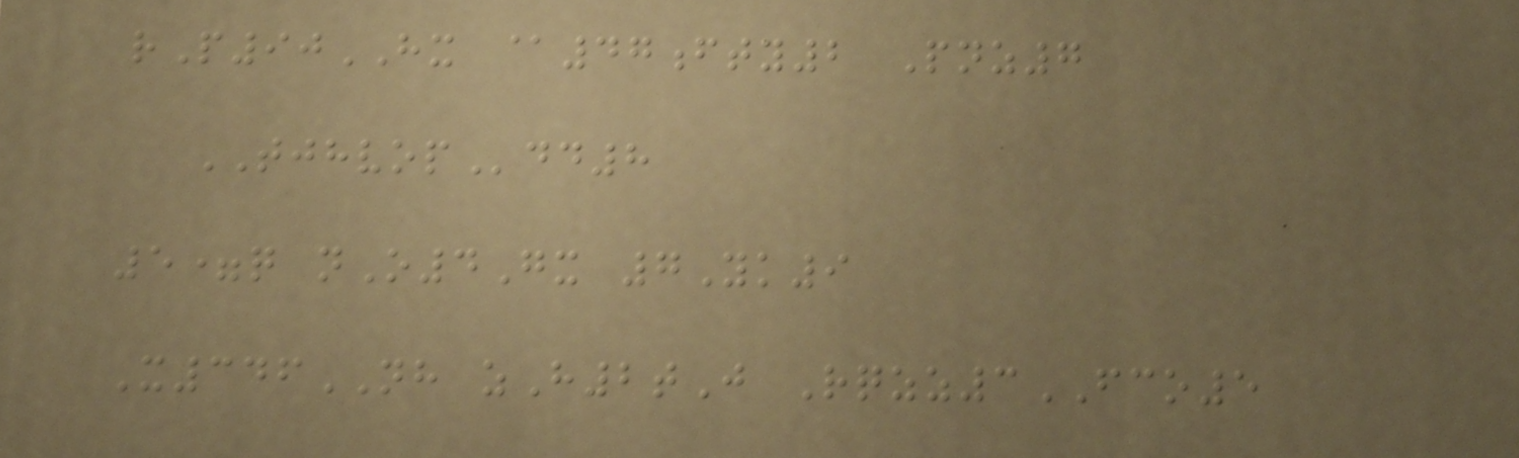rP90HX @47fty2 Pnz7
TJHVOPdd8
5=q nO4Gx 7Yk9
X346NH zH2tJ Rqzz3FCO5
